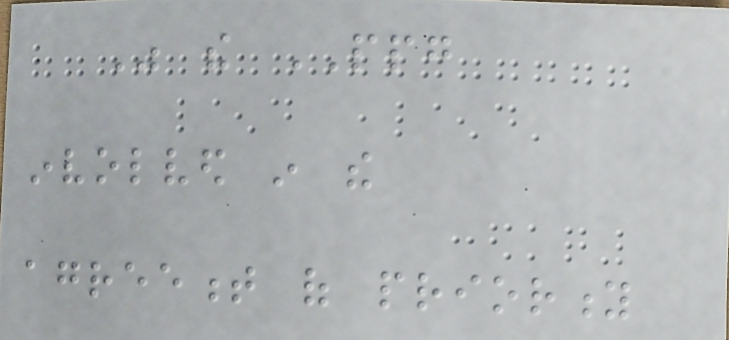Was the PPG
involved in the
agreement of priority
